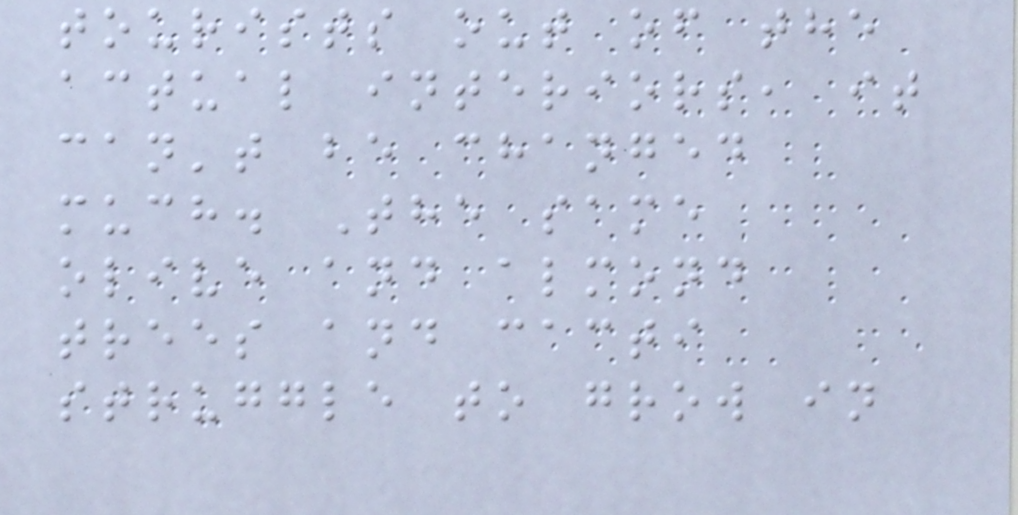tourists out of the
actual interiors, it
can't be changed
much. The same
olive and almond
trees and cacti
struggle to grow in
